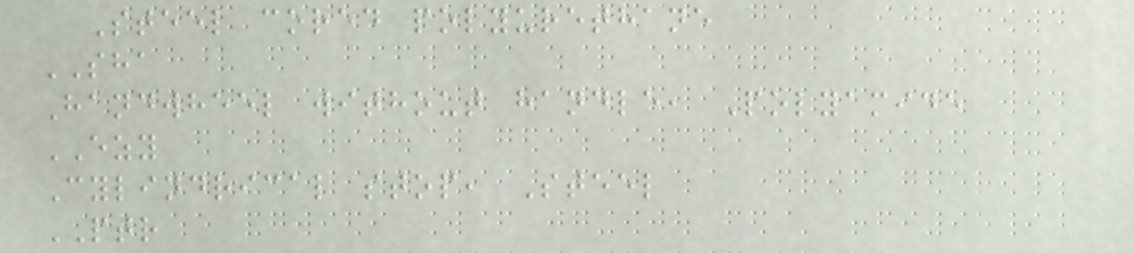Steel cored polyurethane
SHA
Handwheel without handle, Polyamide
EZY
Cylindrical stop, Steel
PTR
